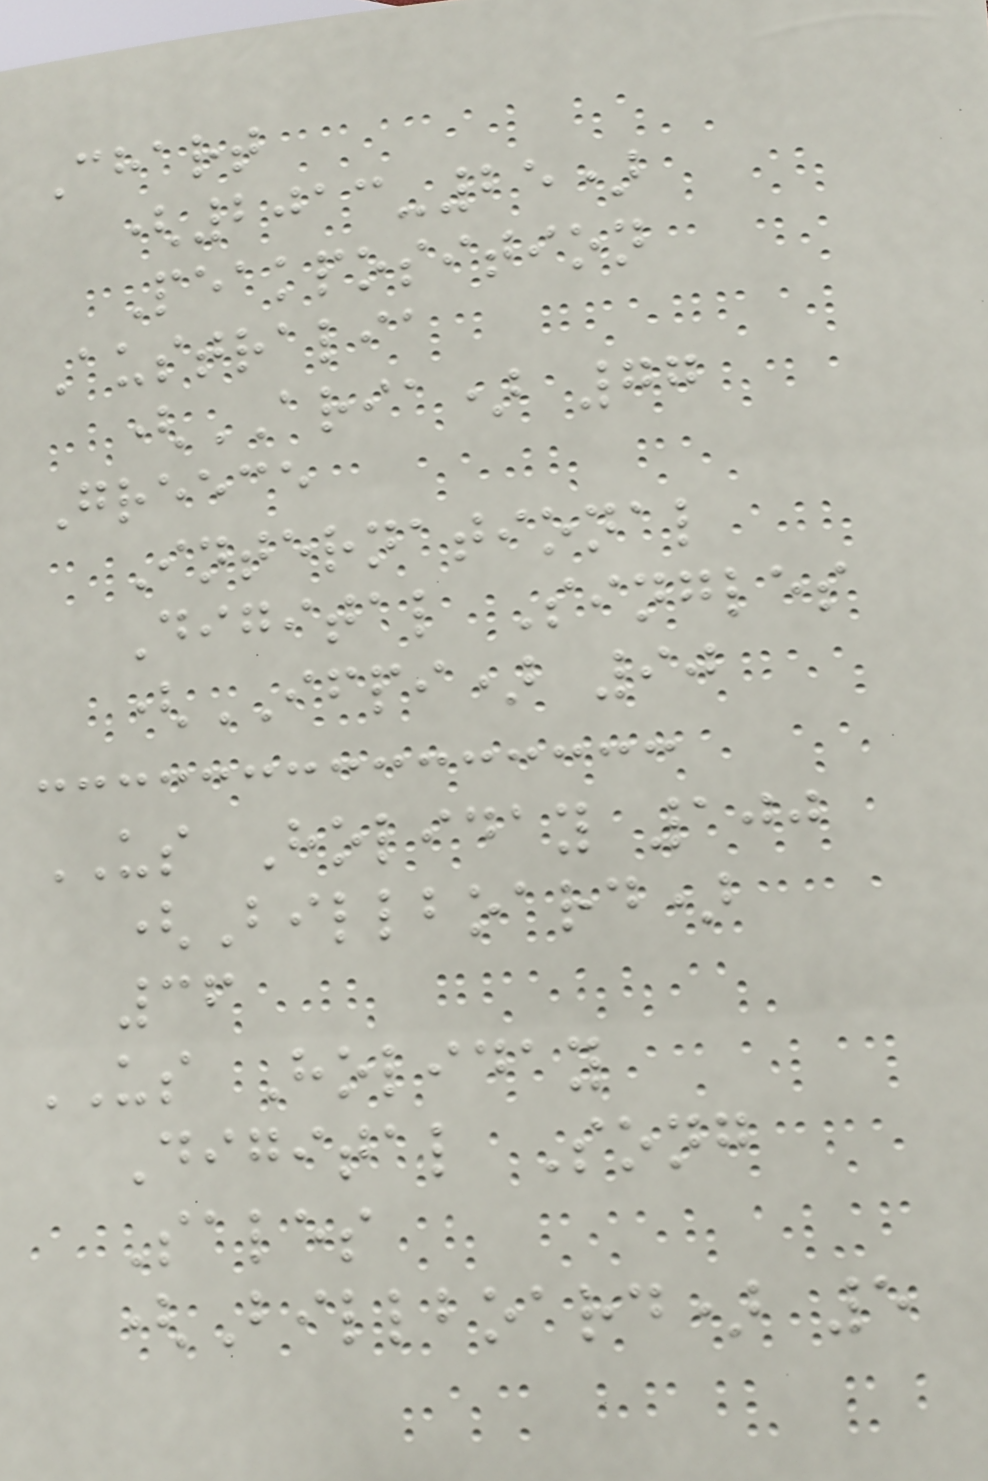Chart
(2013-25)
Peakposition
Australia
(ARIA) 77
Greece
International
Digital Singles
(IFPI) 90
US Holiday 100
(Billboard)
36
US Holiday
Digital Song
Sales
(Billboard) 5
